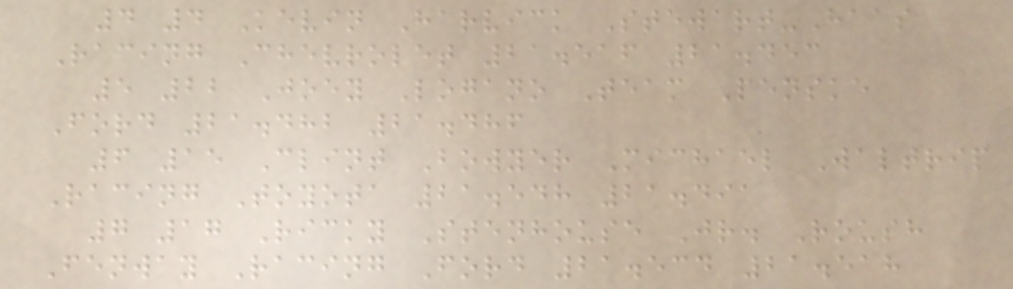4 4 Kevin Harvick Stewart-Haas
Racing Chevrolet 21.516 21.453
5 22 Joey Logano Team Penske
Ford 21.482 21.486
6 15 Clint Bowyer Michael Waltrip
Racing Toyota 21.548 21.491
7 17 Ricky Stenhouse Jr. Roush
Fenway Racing Ford 21.534 21.518
